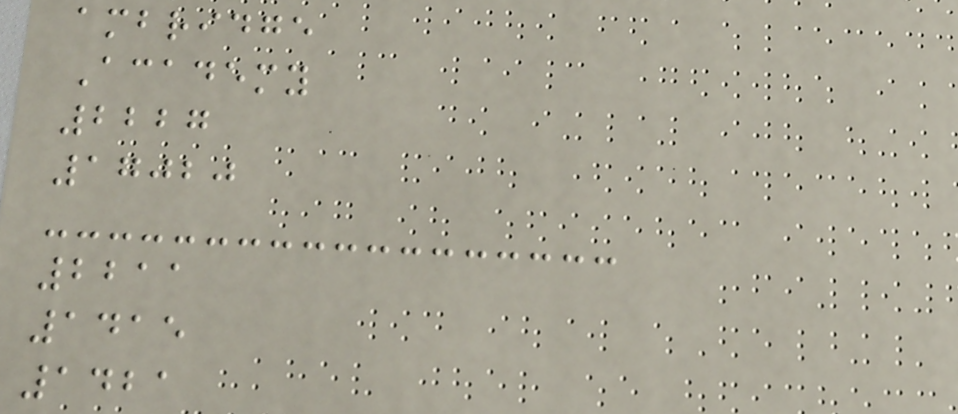ambridge
Academy
2227
17020
2211
1415
1421
